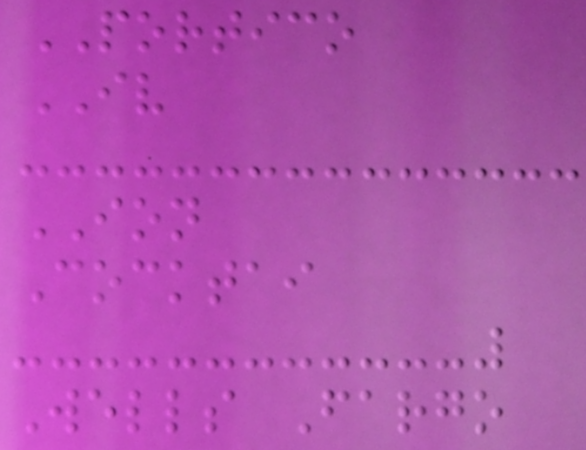PORTICO
IV
ION
Cocktai
Wells Fargo
